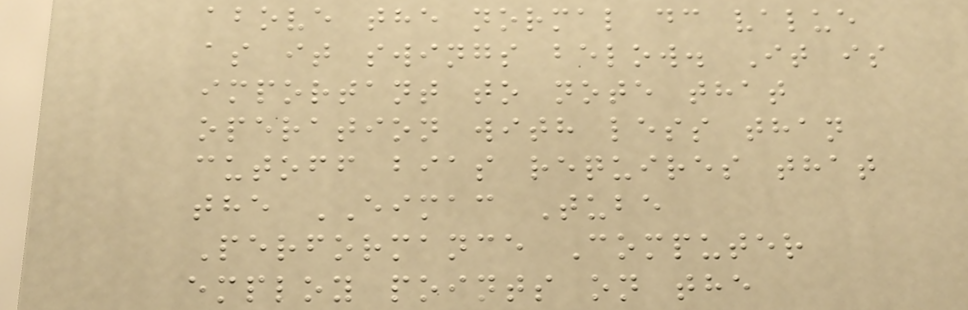above the normal dc value
as it swings below. It is
important to note that
operation with less than
cutoff bias requires that
the EIMAC Tube
Performance Computer
employ points on the
